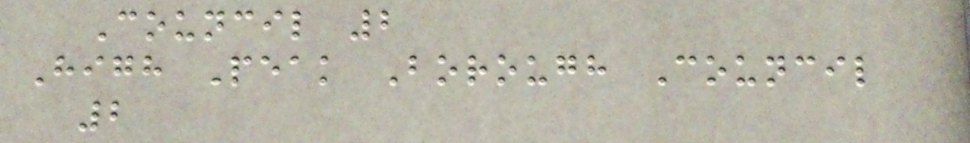Council 2
High Peak Borough Council
2
